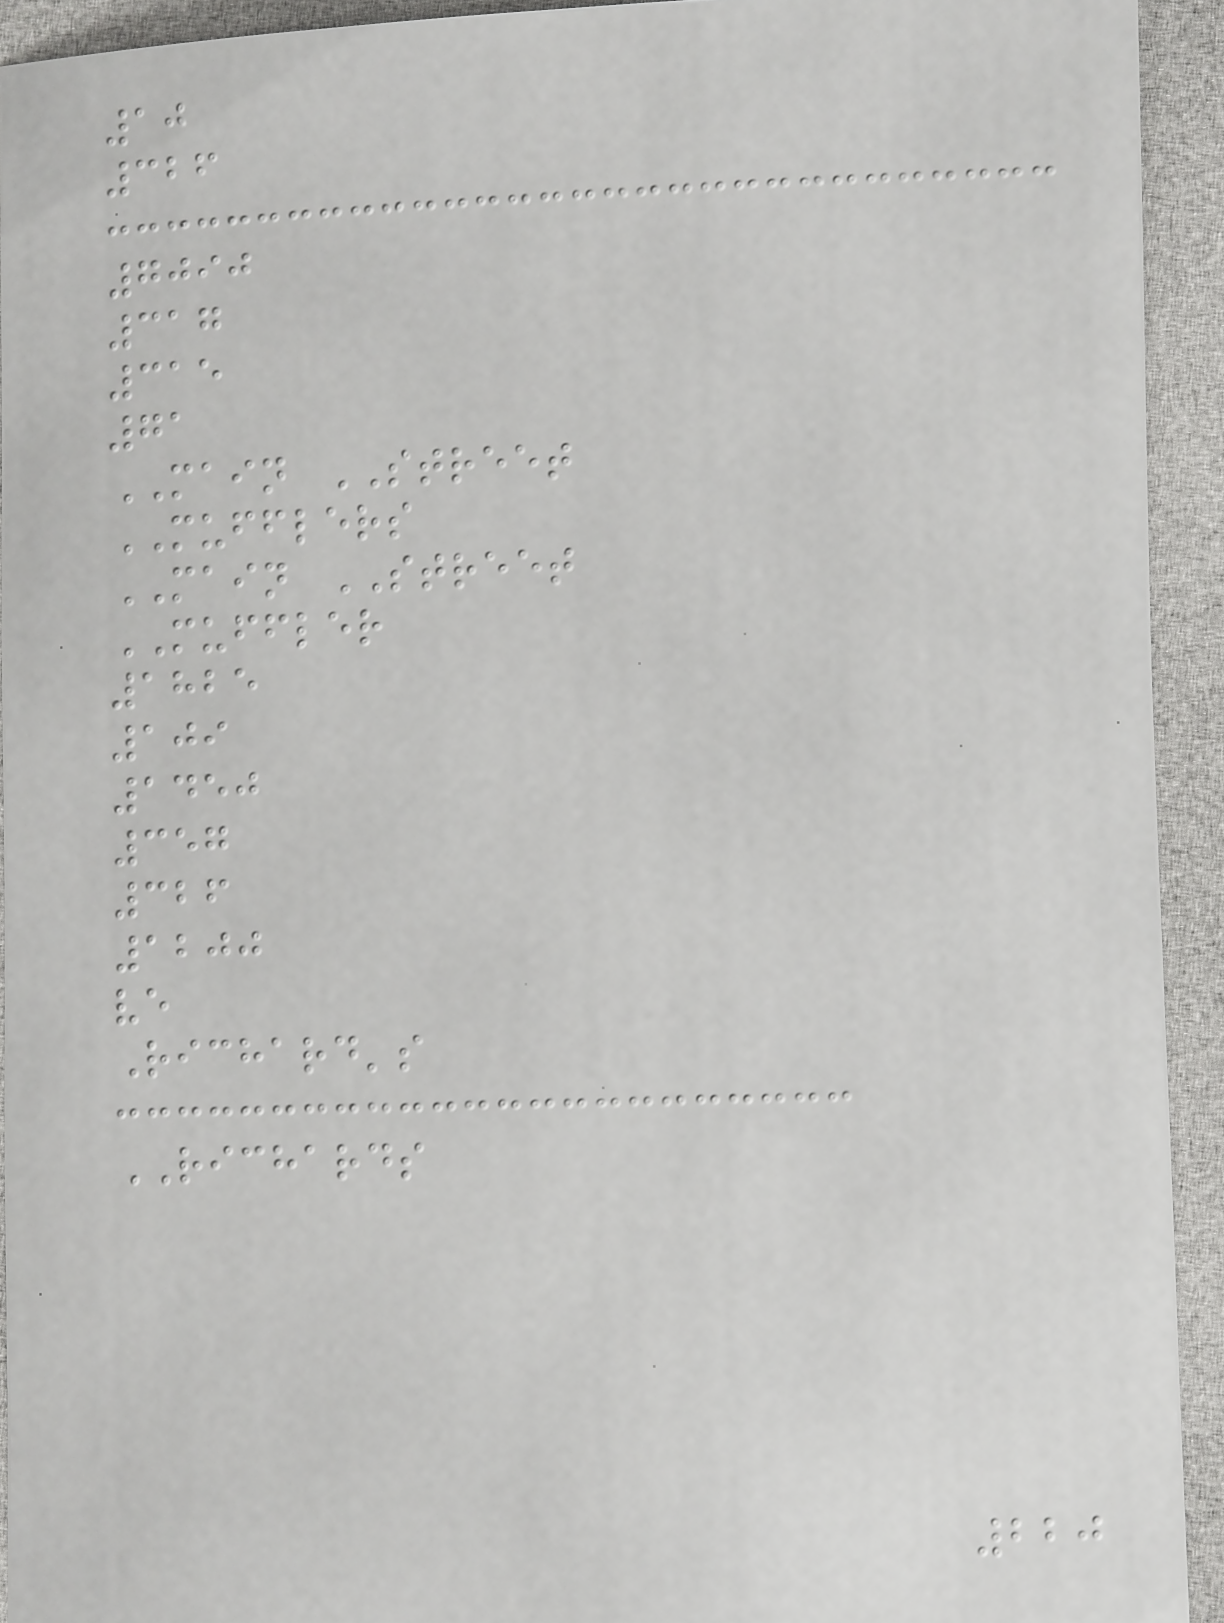10
326
7090
317
315
71
MAIN STREET
MUFFLERS
MAIN STREET
MUFFLER
1825
109
1450
357
326
1200
ve
Richard's
RICHARDS
220
